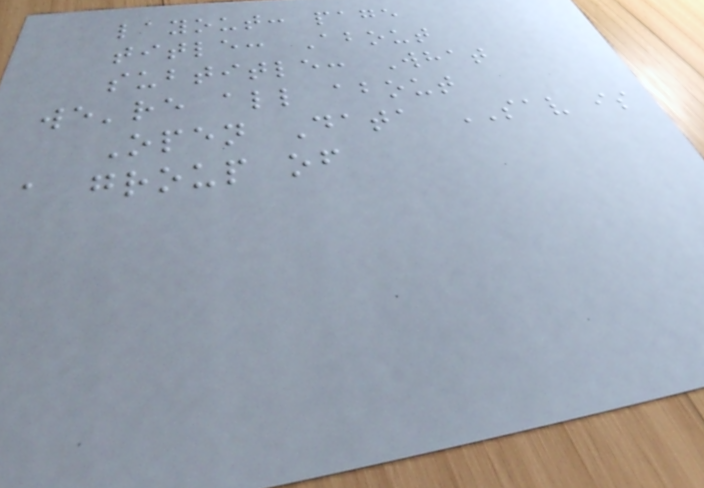layout: page
title: About
subtitle: What
we're all about
Open Data SAV is
a group of
